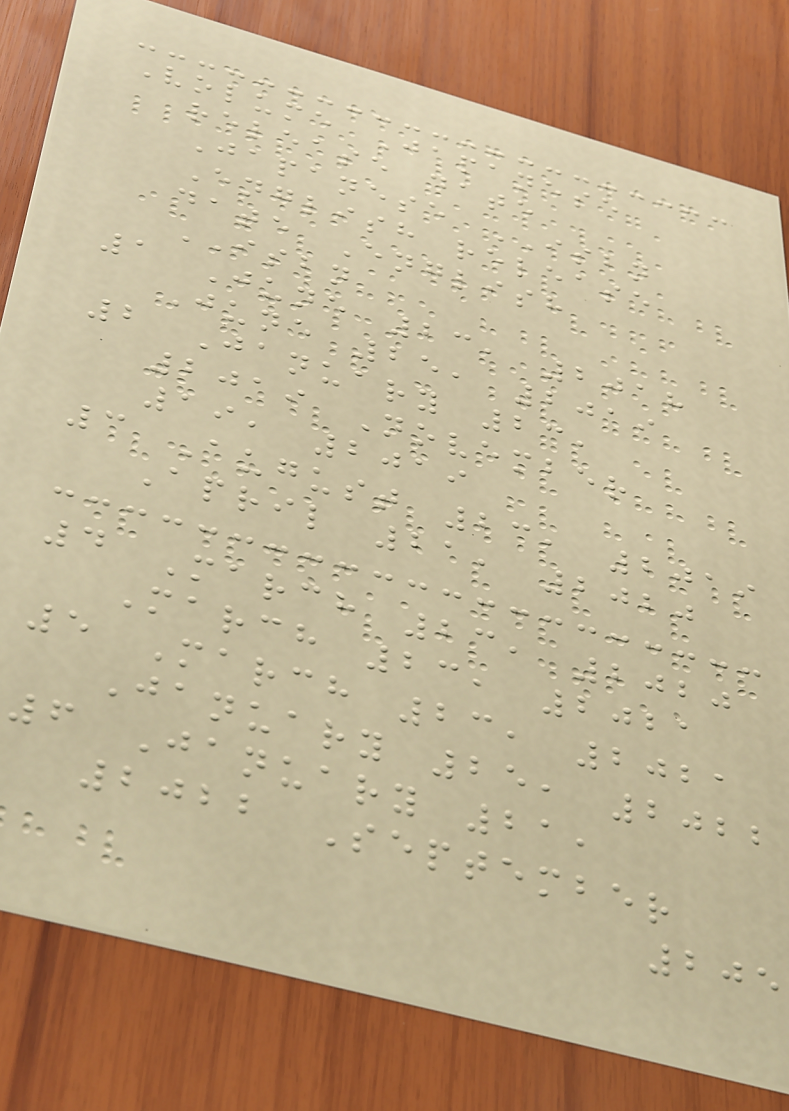Volume Japanese
release date
Japanese ISBN
English release
date English
ISBN
1 June 23, 2018
June 25, 2019
2 January 23,
2019 November
19, 2019
3 August 23, 2019
April 21, 2020
4 March 23, 2020
March 23, 2021
5 March 23, 2021
January 25, 2022
6 January 21,
2022 September
205
